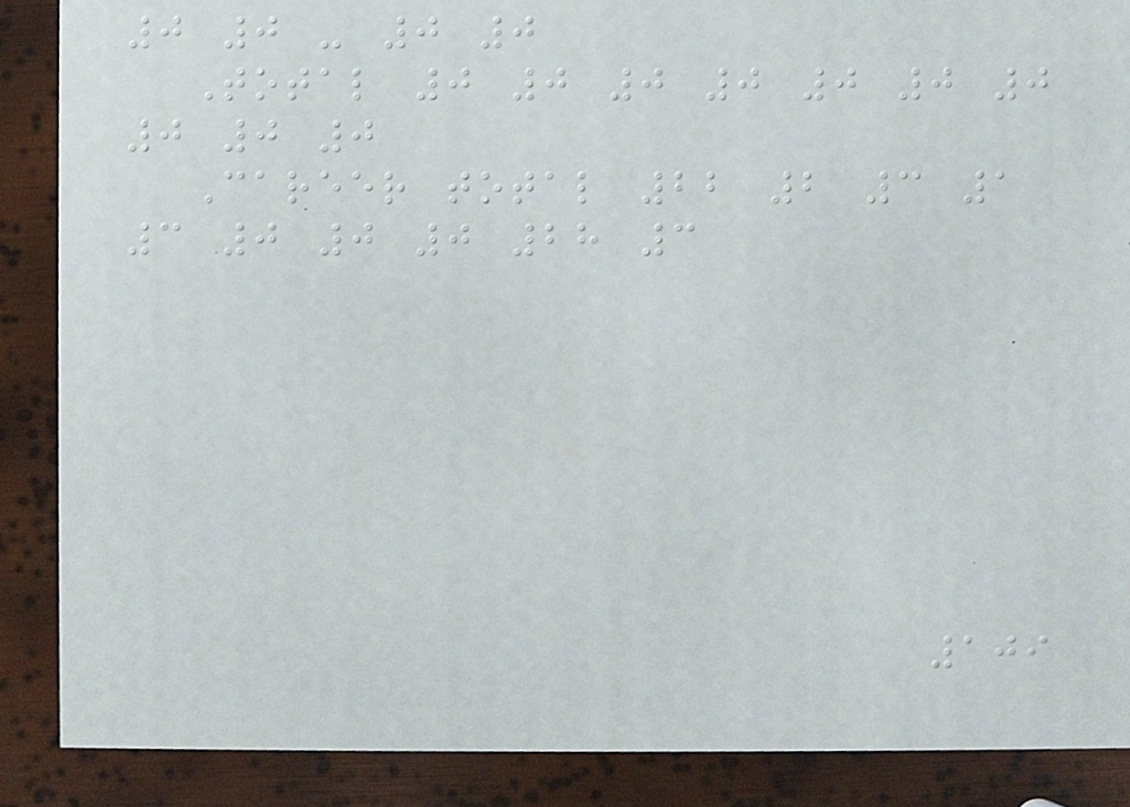0 0 - 0 0
Total 0 0 0 0 0 0 0
0 0 0
Career total 22 2 3 1
3 0 0 0 28 3
109
